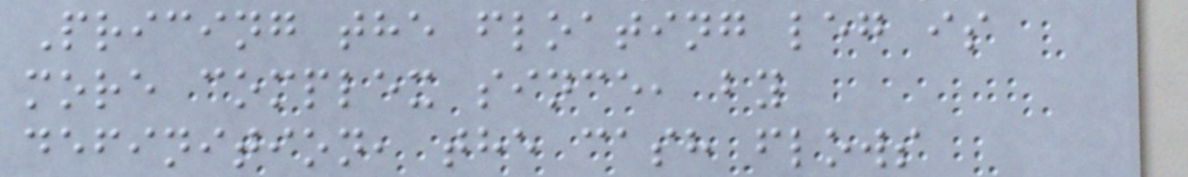Pricing the floating leg is
more complex since, by
definition, the cash flows
